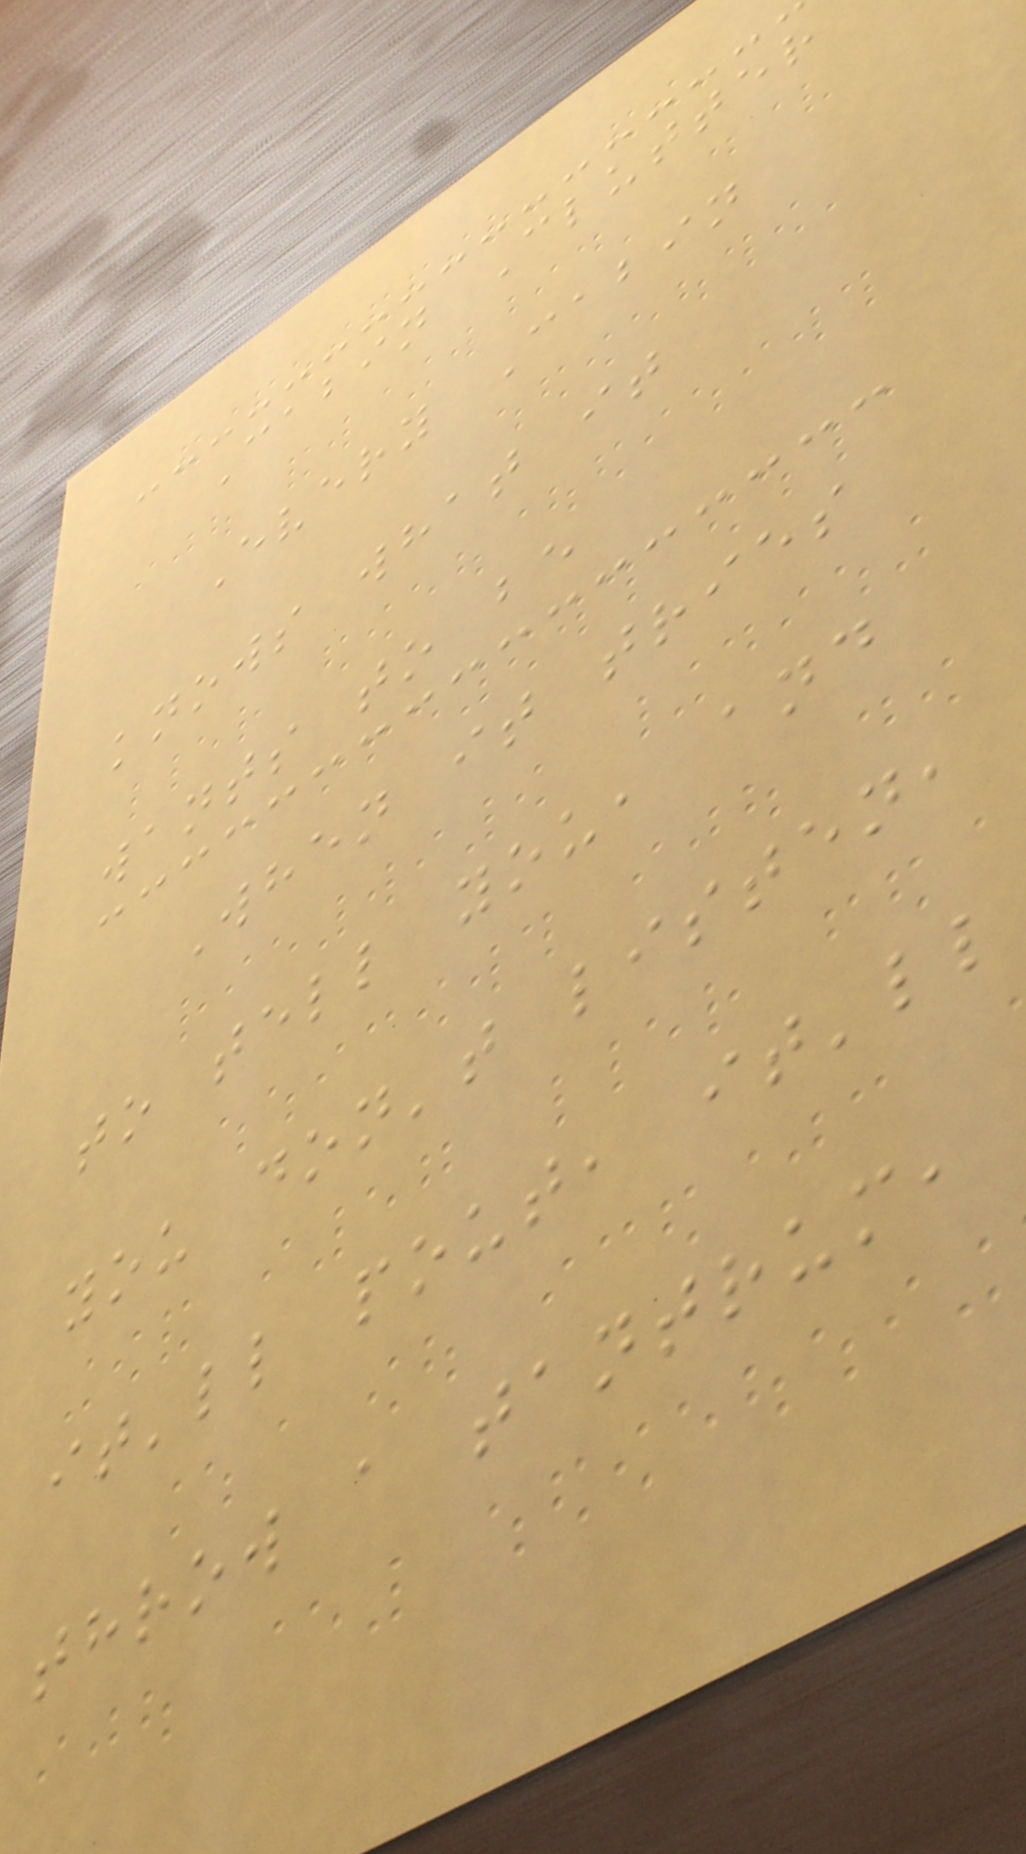Cabin Clutter
Every Cabin
knows what it
wants to be
When it tries
to tell you, and
you don't listen,
it'll pout, it'll
throw a tantrum,
